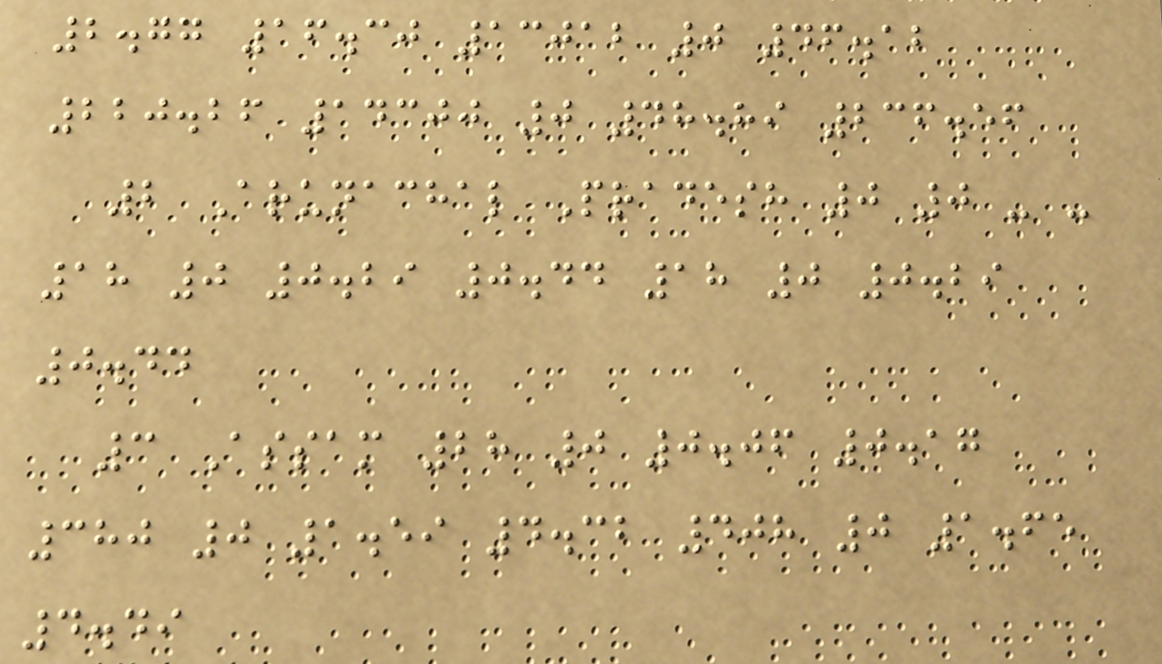2.77 16.30 13012 0 46.12
220.26 14300 0 48.89 236.56
2 Arunachal Pradesh 0 0 - -
18 0 0.29 0.44 18 0 0.29
0.44
3 Assam 28 0 0.06 0.17
380 0 1.59 4.32 408 0 1.65
4.49
